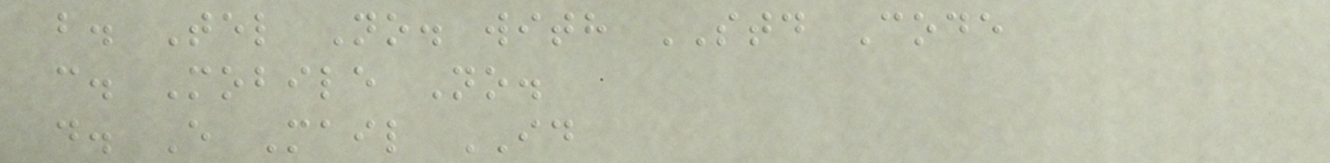b. Tel No. with STD Code
c. Mobile No.
d. E Mail ID
